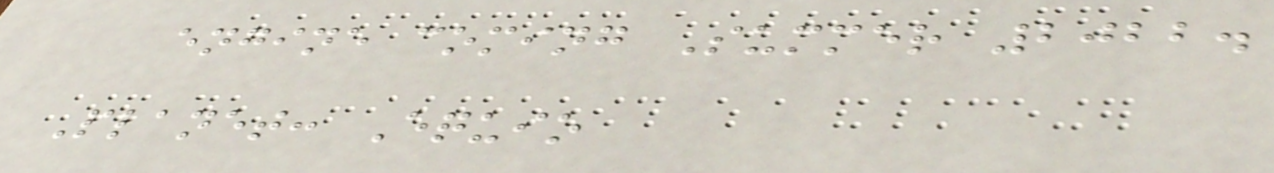engine coming Summer 2022.
Planet: Equio
